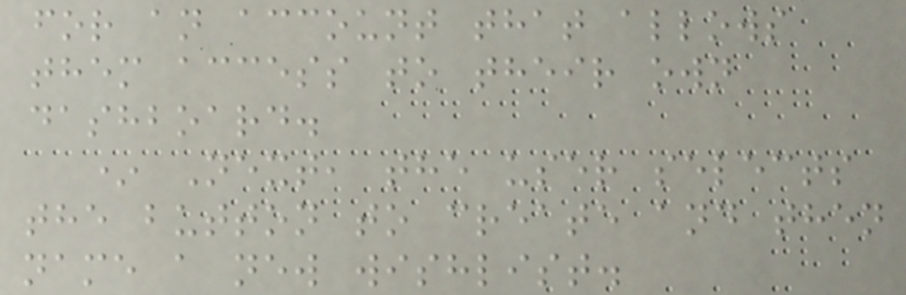for an account that allows
them access to their own
dashboard.
* Next, the user selects
the button to create and then
name a new wishlist.
